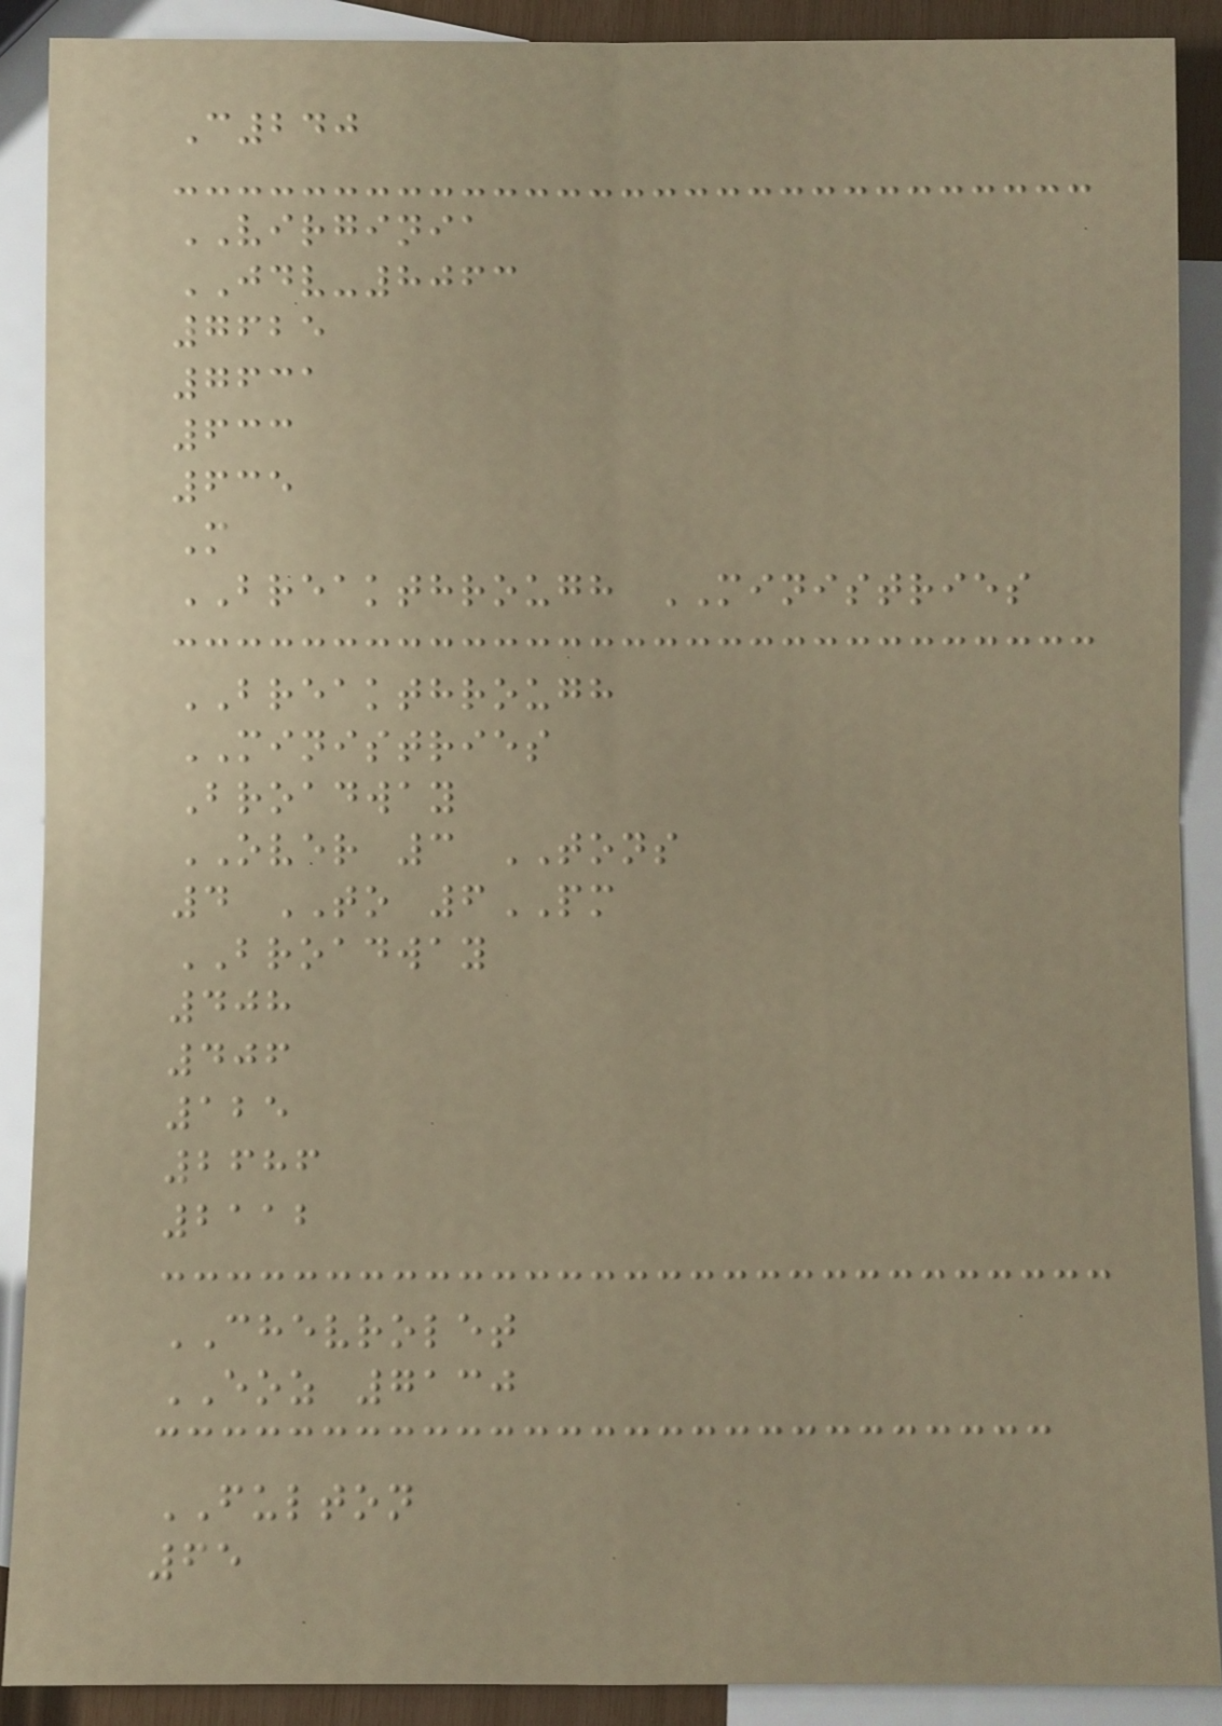C240
VIRGINIA
JDV-8063
7625
7631
633
635
M
BREAKTHROUGH MINISTRIES
BREAKTHROUGH
MINISTRIES
Broadway
OVER 3 TONS
4 TO 6PM
BROADWAY
408
406
125
2686
2112
CHEVROLET
EOZ 7130
FULTON
65
